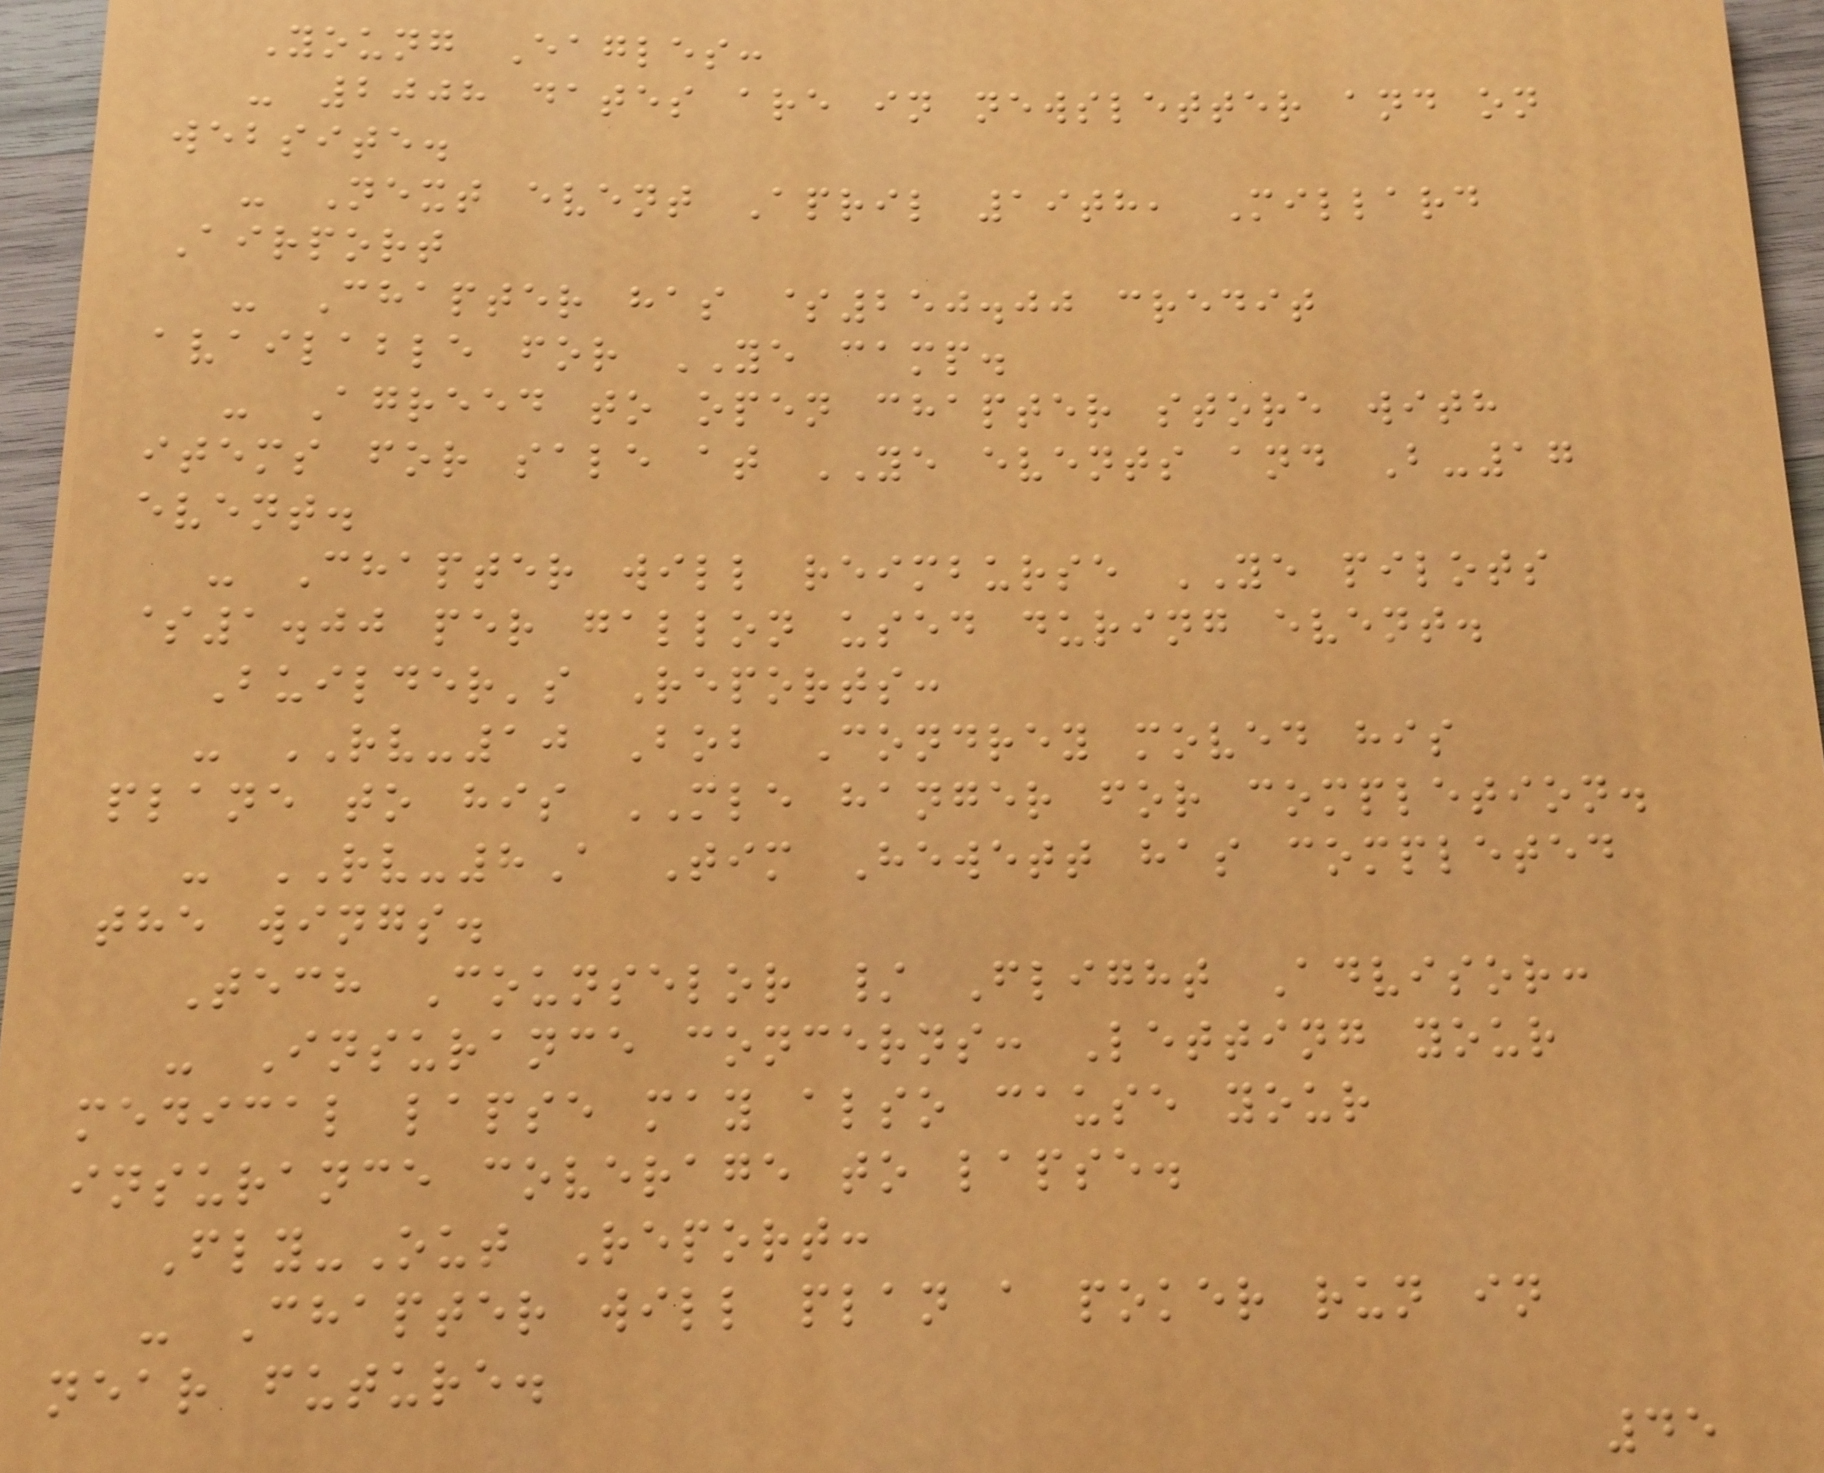Young Eagles:
- 2008 dates are in newsletter and on
website.
- Next event April 19th, Millard
Airport
- Chapter has $250.00 credit
available for YE camp.
- Agreed to open chapter store with
items for sale at YE events and B-17
event.
- Chapter will reimburse YE pilots
$1.00 per gallon used during event.
Builder's Reports:
- RV-10 Bob Condrey moved his
plane to his MLE hanger for completion.
- RV-8A Tim Hewett has completed
the wings.
Tech Counselor / Flight Advisor:
- Insurance concerns: Letting your
medical lapse may also cause your
insurance coverage to lapse.
Fly-Out Report:
- Chapter will plan a poker run in
near future.
45
